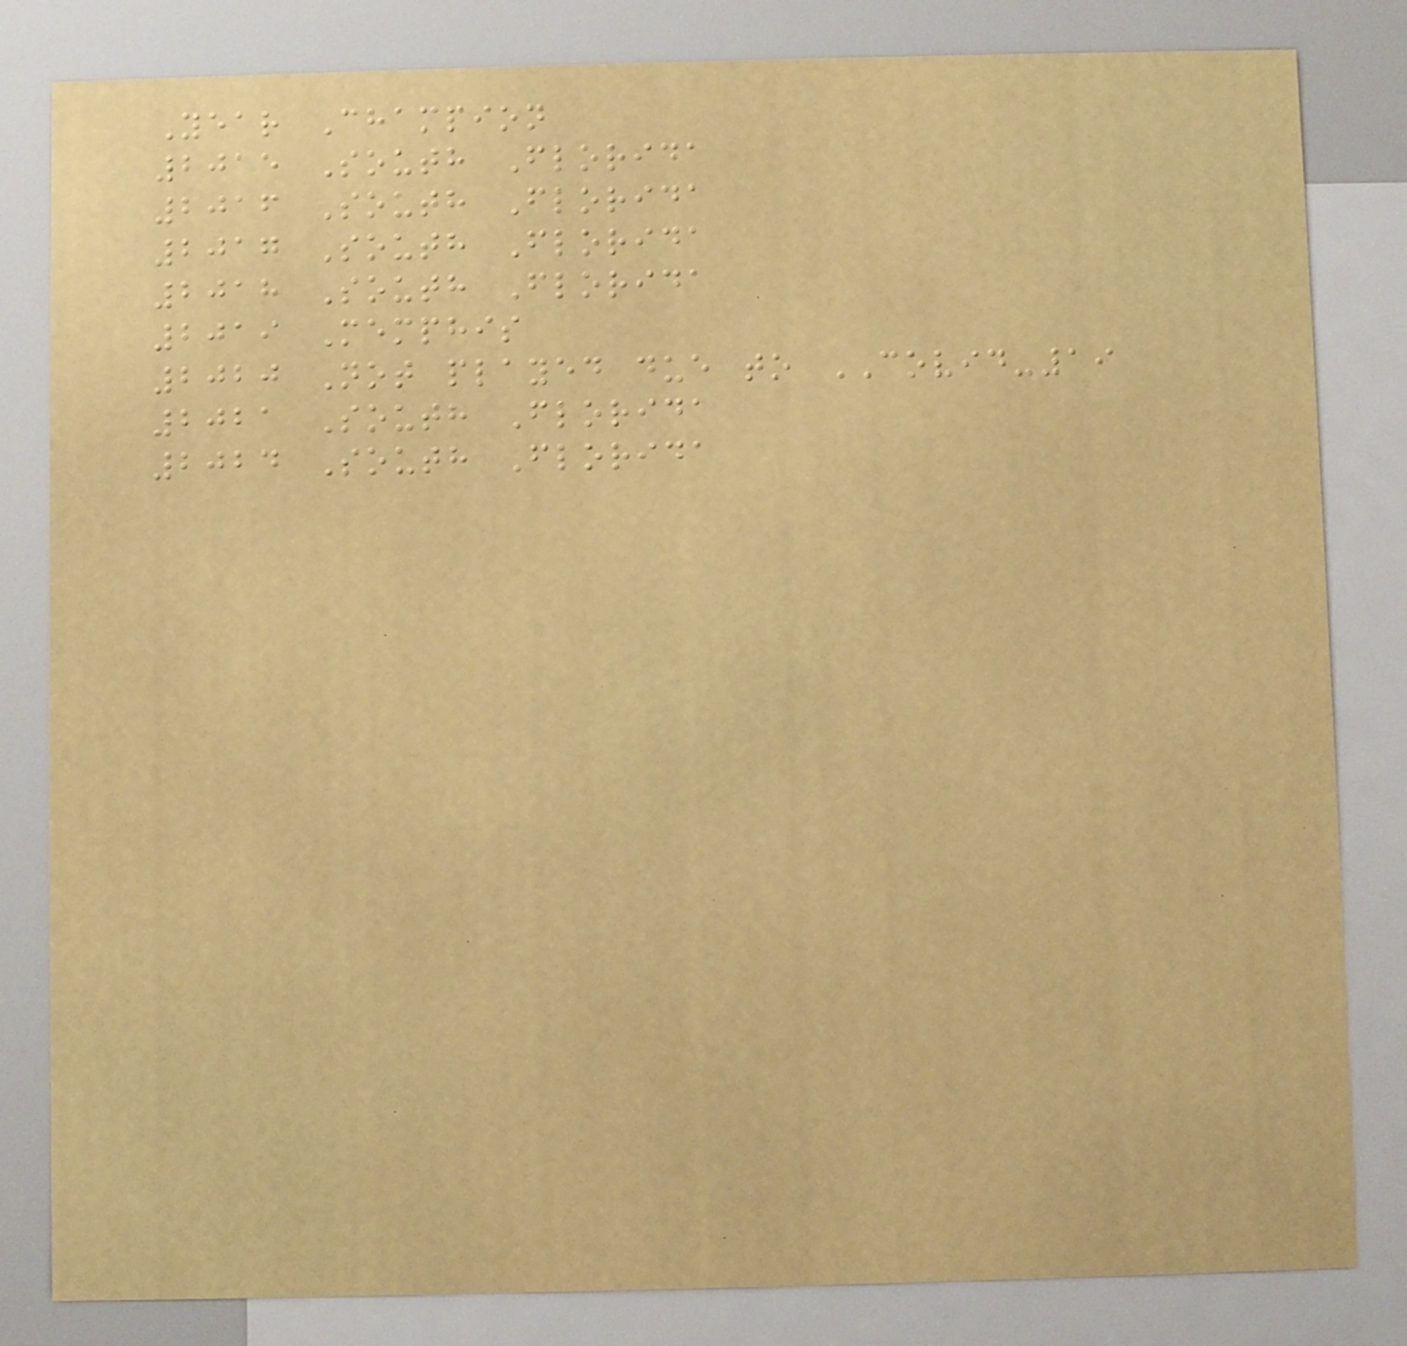Year Champion
2015 South Florida
2016 South Florida
2017 South Florida
2018 South Florida
2019 Memphis
2020 Not played due to COVID-19
2021 South Florida
2024 South Florida
